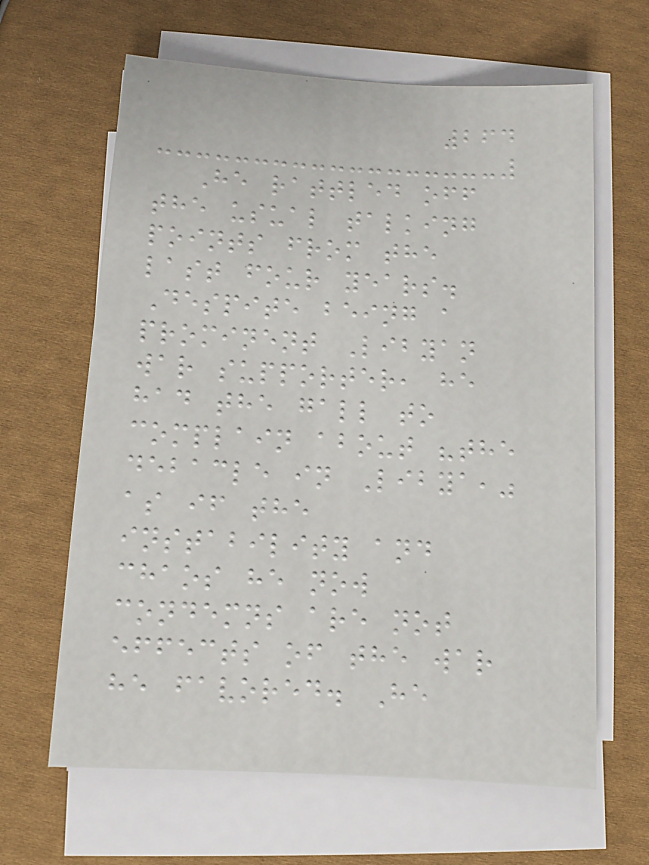264
He rattled off
the usual talking
points from the
last four years.
Despite being a
prominent Libyan
war supporter, he
had the gall to
complain about "the
debacle in Libya,"
as if the
instability and
chaos he now
condemns are not
effects of the war
he favored. He
